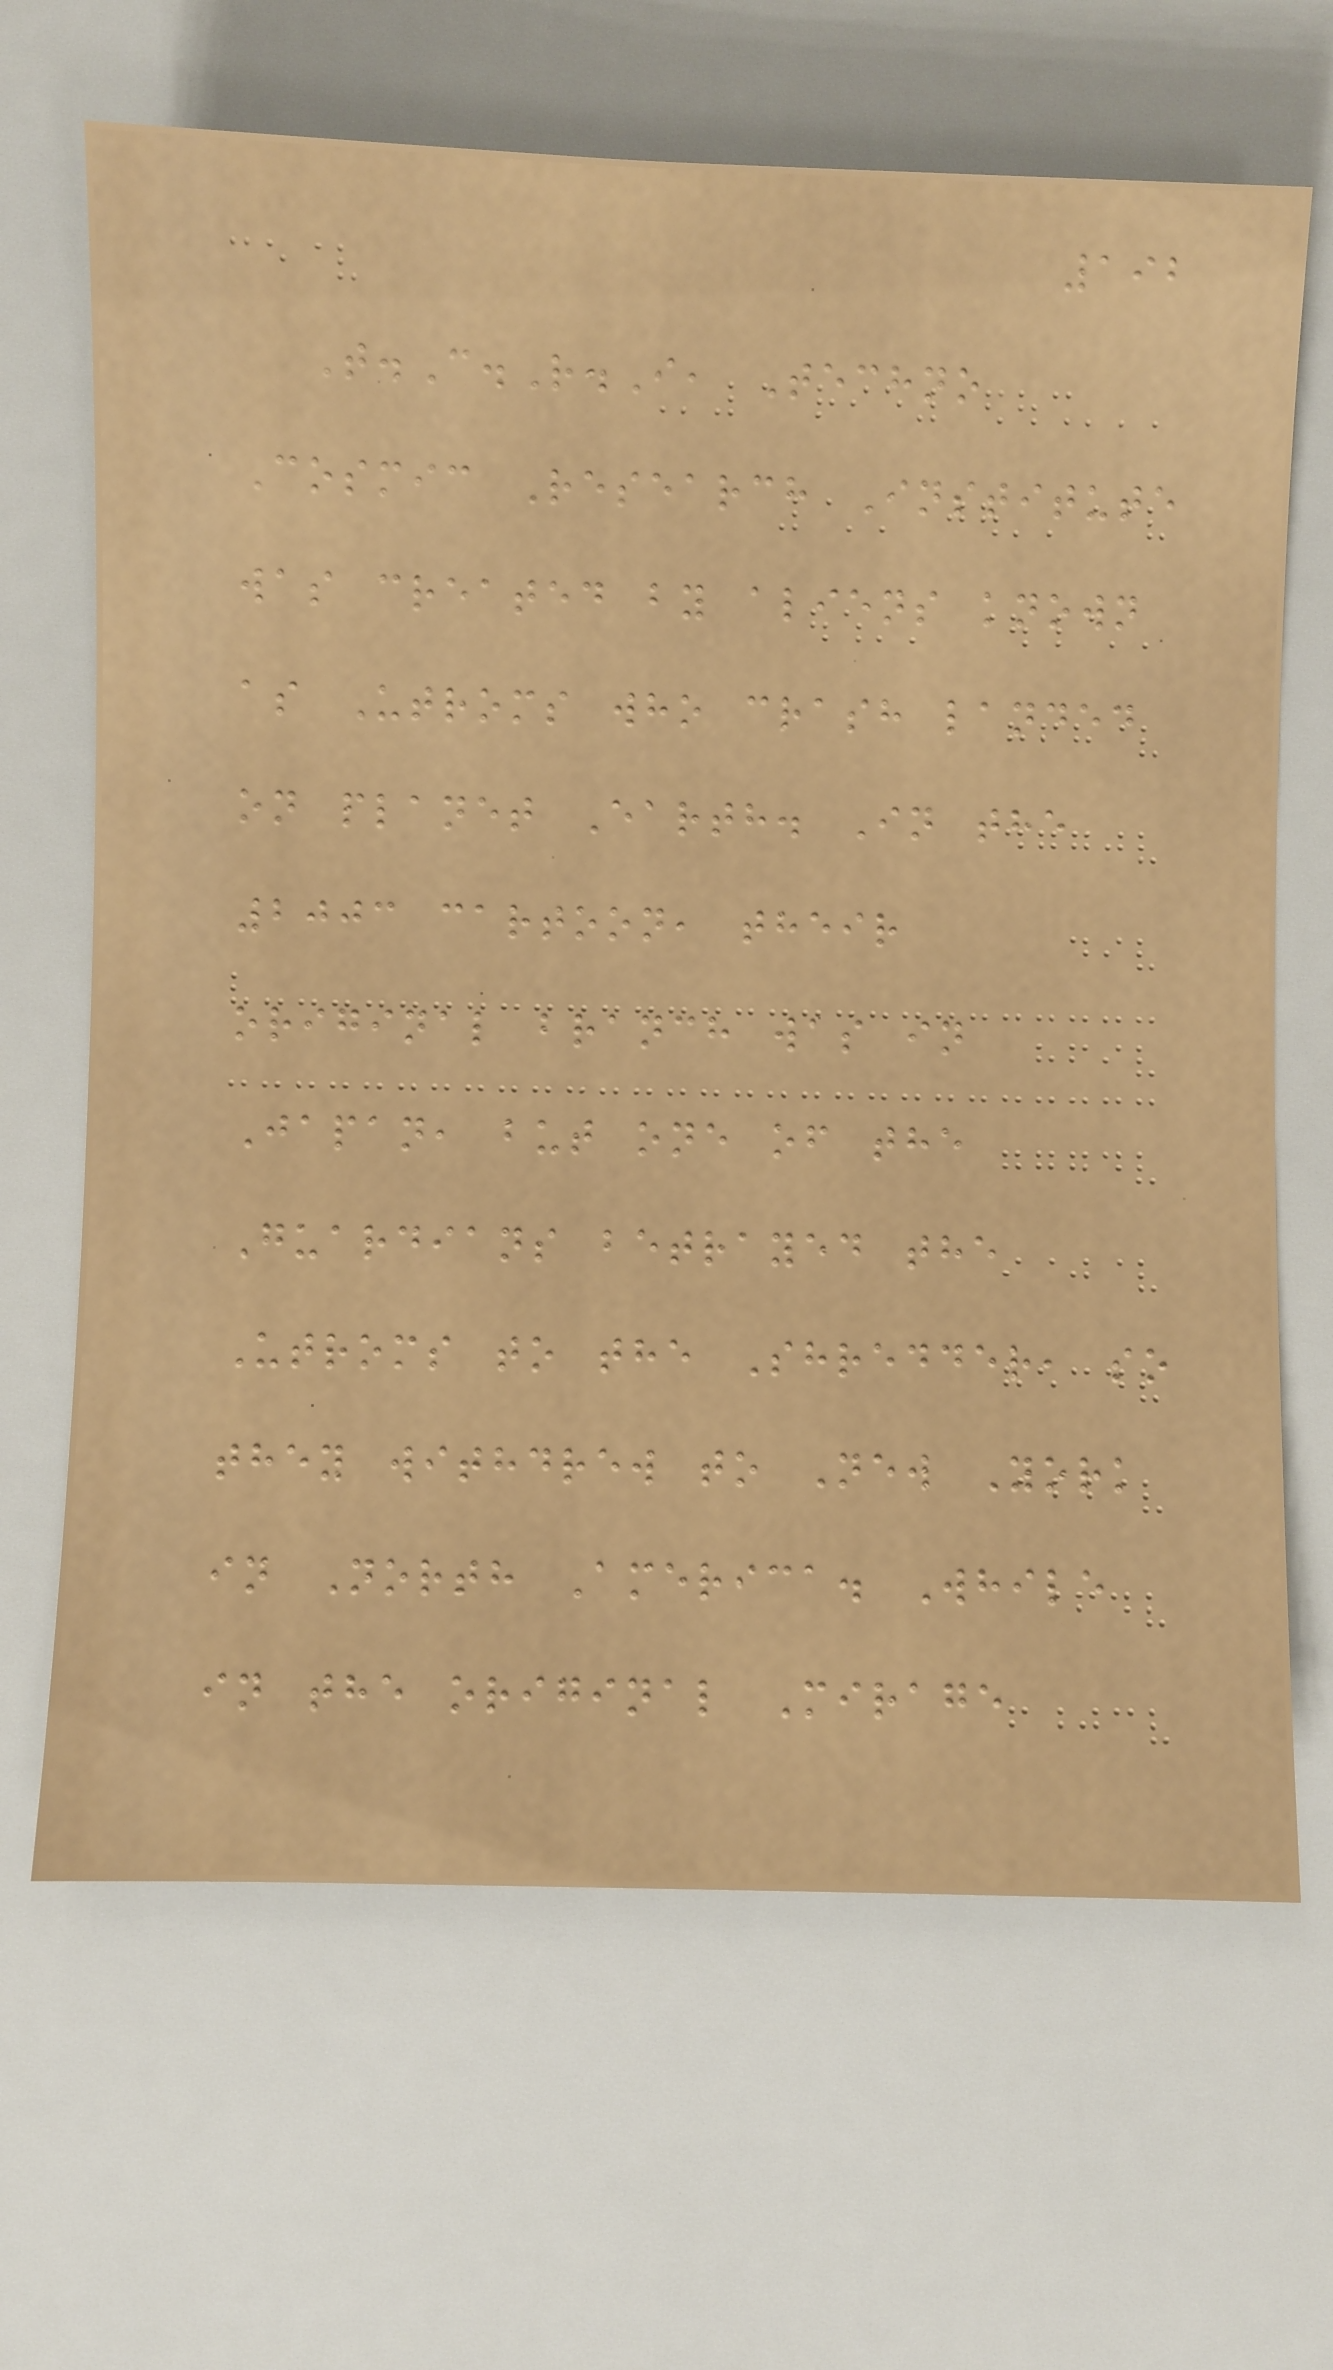192
T.C.R.I, Techno
Cosmic Research Institute
was created by aliens known
as Utroms who crash landed
on planet Earth. In the
2003 cartoon, their
original branch was in
Japan, but one of the
Guardians betrayed the
Utroms to the Shredder, so
they withdrew to New York
in North America. While
in the original Mirage
